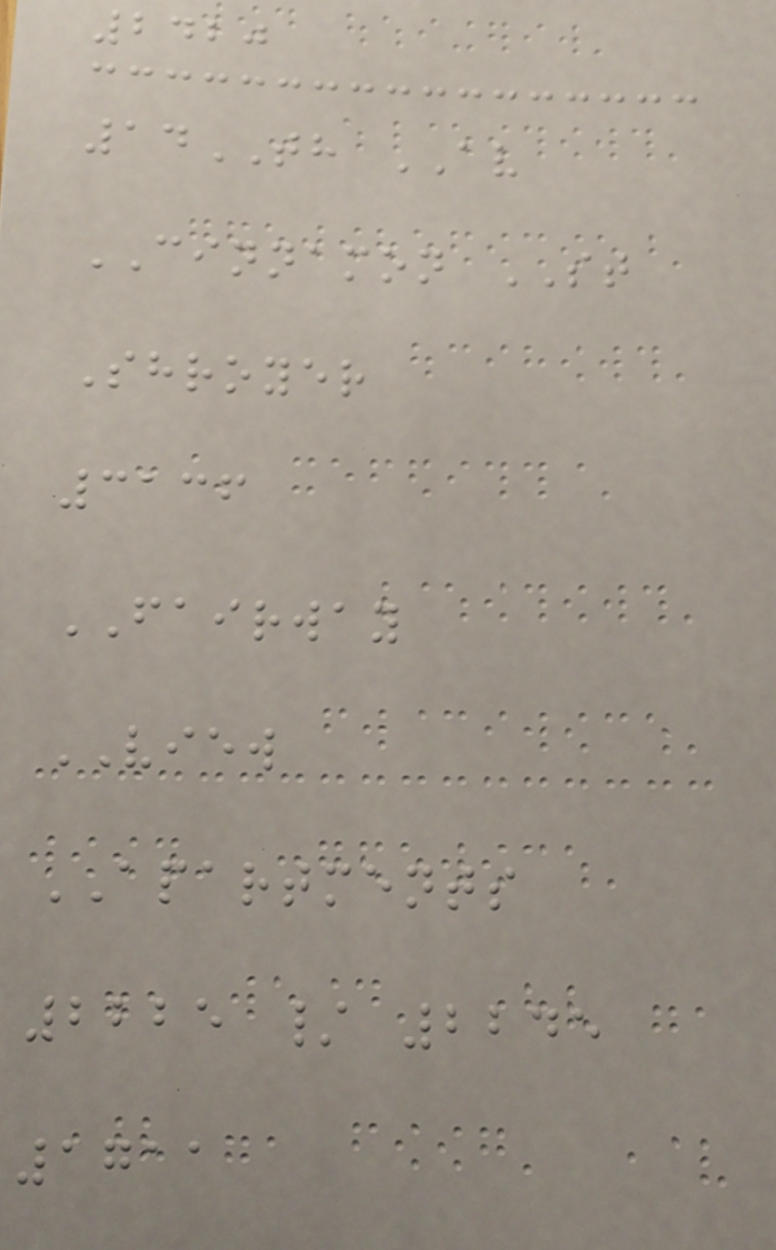2420
14TH AV
CINNAMON ST
Shroyer
3136
FAIRWAY
VIEW
APARTMENTS
2225 / 2245
1711
